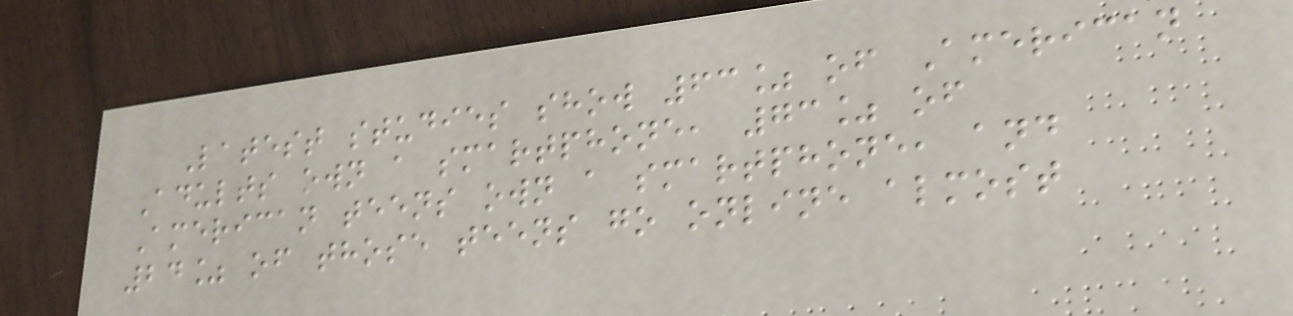Latest studies show 63% of American
Adults own a smartphone, 73% of
American teens own a smartphone, and
24% of those teens go online almost
